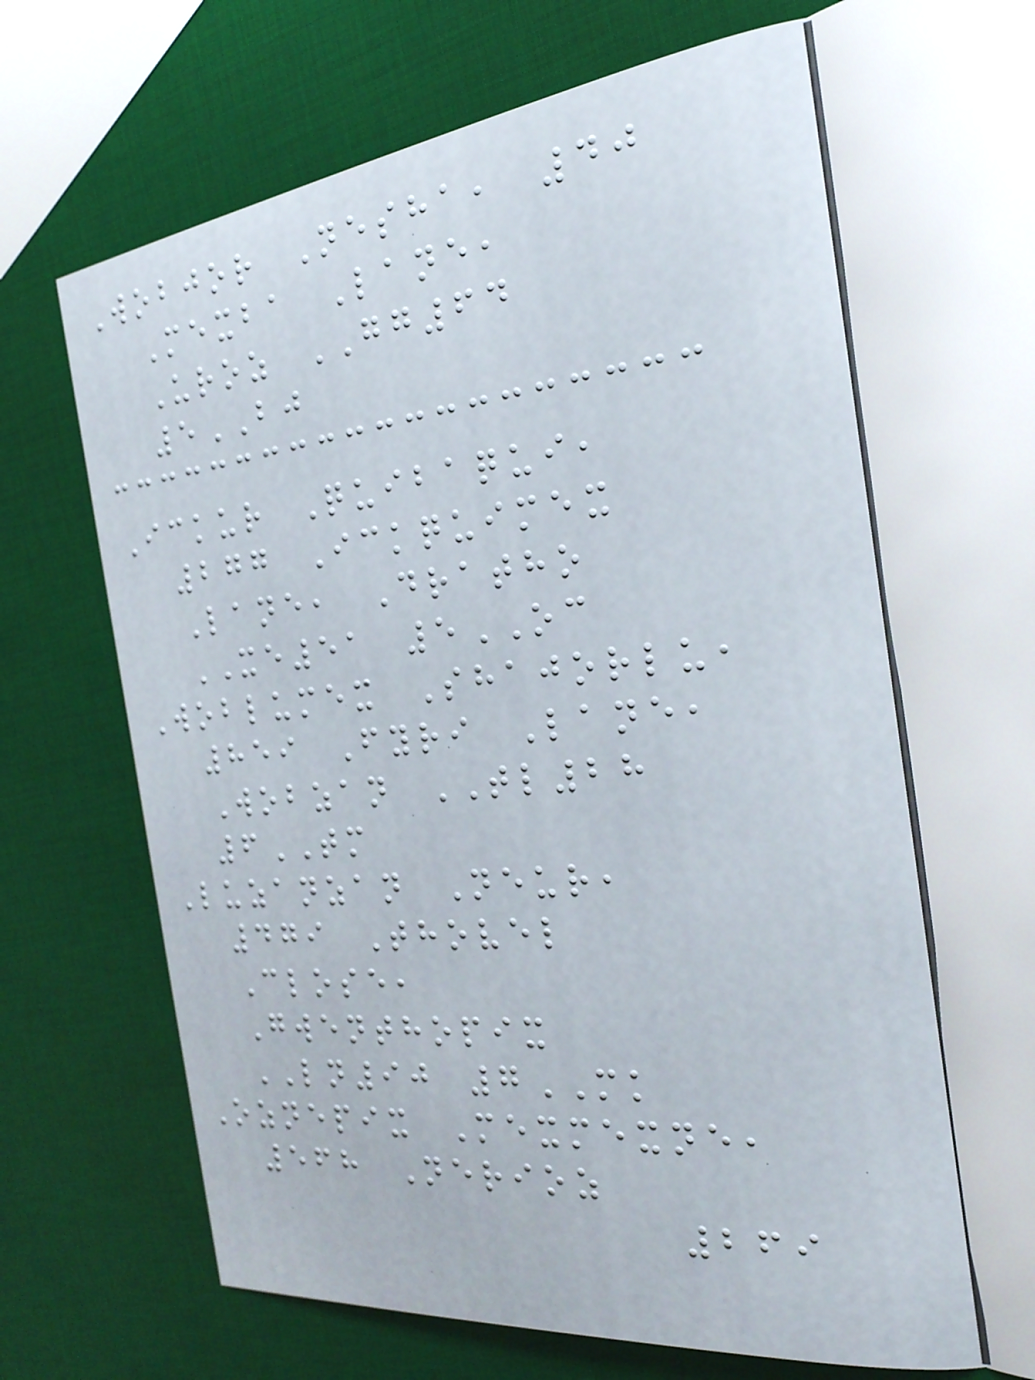Wobjor Nesha, 40
Mexba Lane,
Uroz GG64
5BJ
Ickur Quibaqui,
277 Ickquimex
Lane, Dratho
XE51 5OC
Woblumex Shajorlu,
859 Fyri Lane,
Wobzan TL28
6TM
Luzanzan Neur,
479 Thovel
Close,
Gwenthopix
LN90 7MK
Oznepix Mexmexne,
568 Nerioz
269
